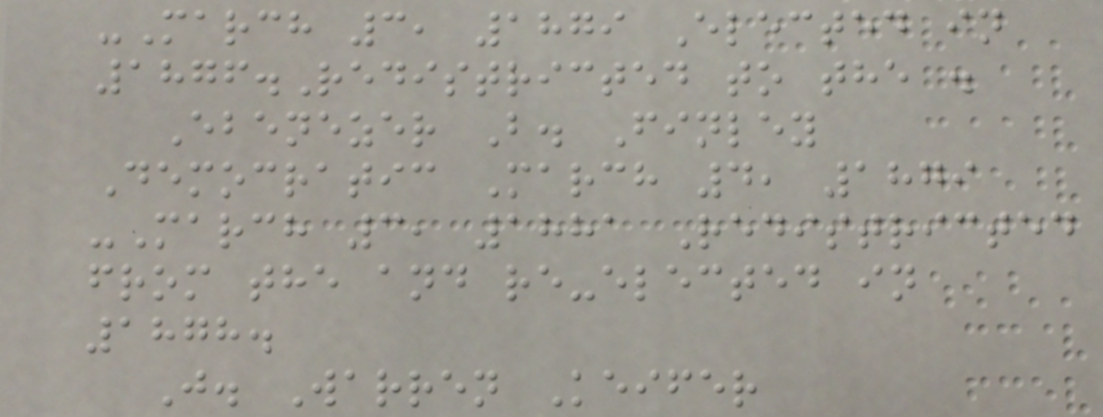-March 3, 1879 Elected in
1876.Redistricted to the .
Ebenezer B. Finley
Democratic March 4, 1879
-March 3, 1881 Redistricted
from the and re-elected in
1878.
J. Warren Keifer
